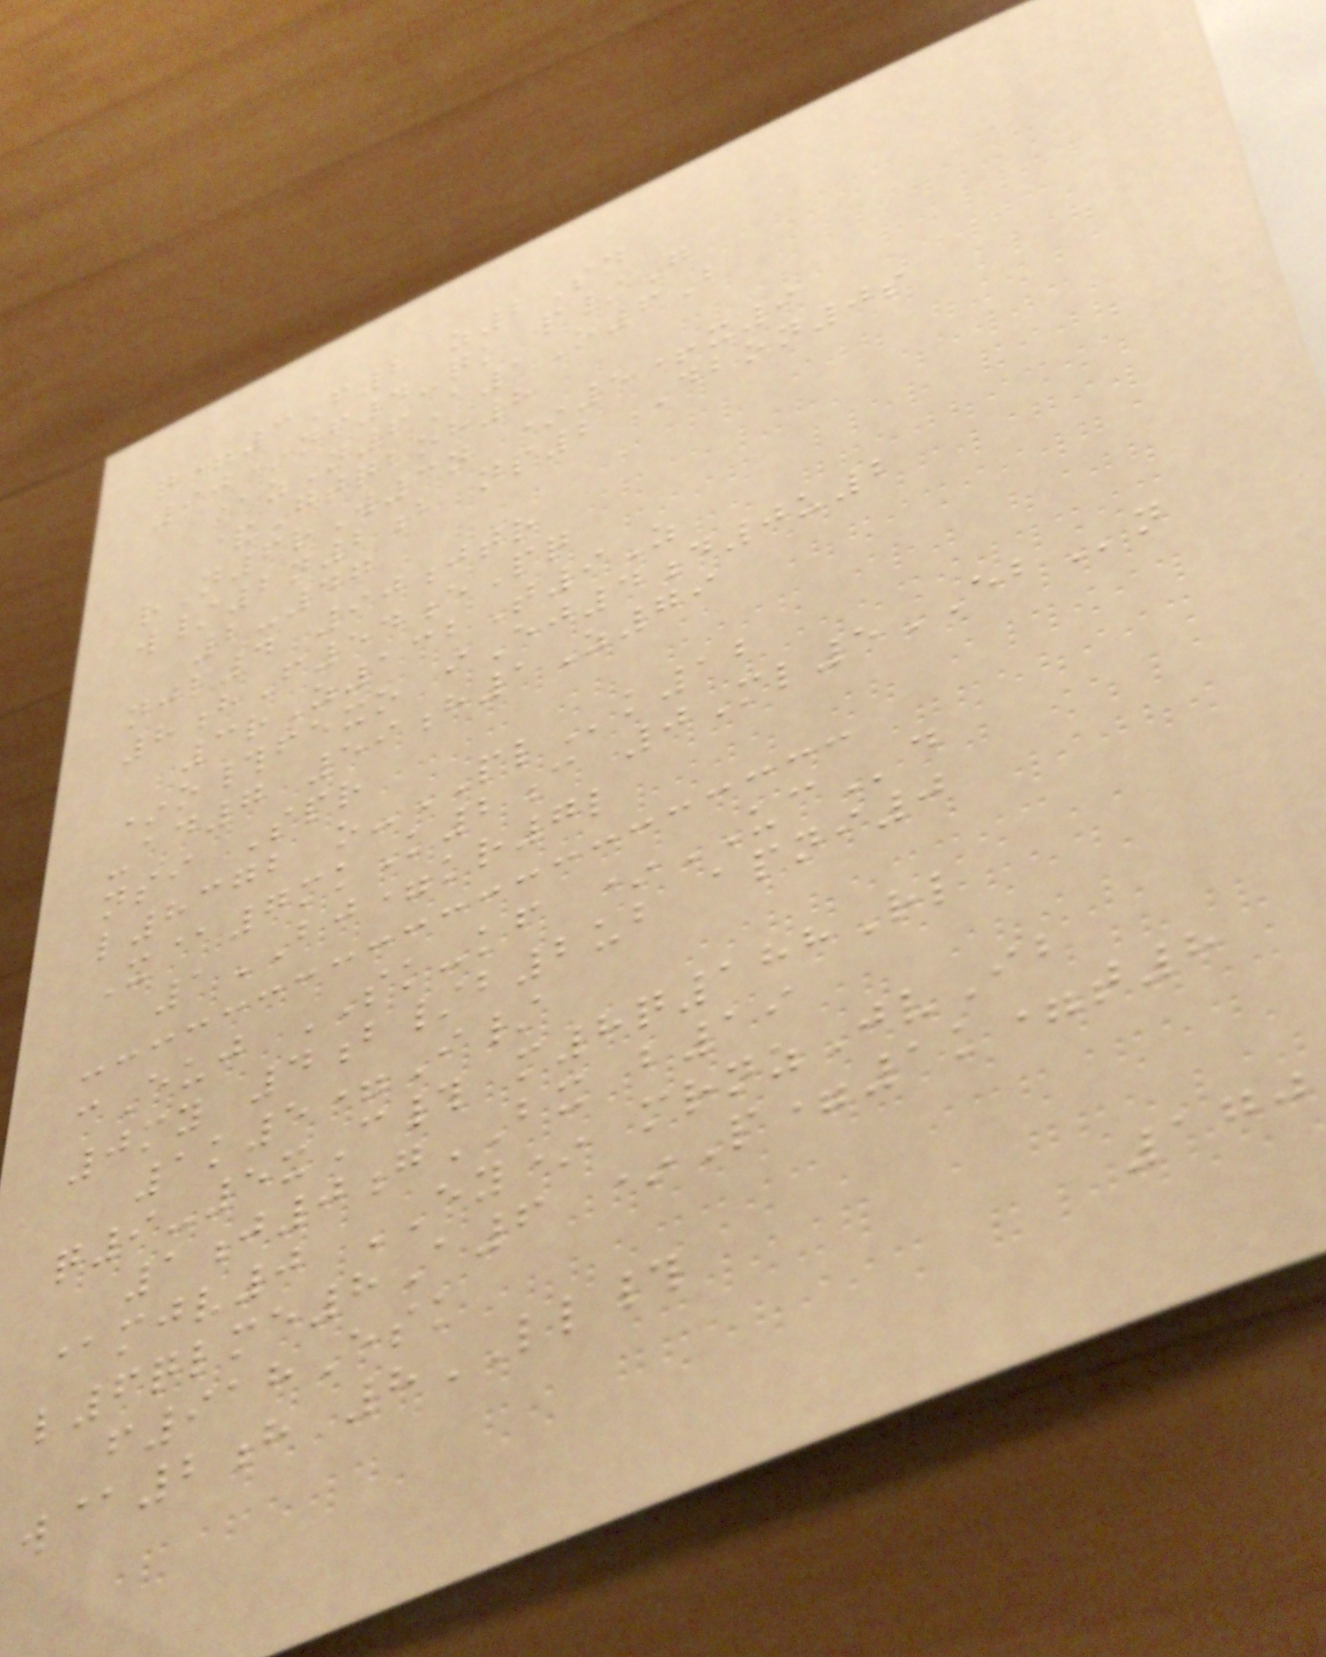q=3F2 z2Sn
90*nf4-qk p/G
@zN6A1O6B
&Gtqboh8
rN6rW3n *5+x9
w/2n2b np2 Dbon0s
2-47
njp4 90jtr
8hF54ePq
3rZ132T9Z
*o#fexo iEj4d0u2
-ad7 59h1Z79
nsi Spr
l8372 o-PLk12
X@7mkK2c 0Ml5EBn
1BJ=kr7l
cEuj SK-kf *UCd
0my 4b/b2ub apni0
1k5=I/
q9-5xC# m8q188Rl
1j0gBX b19
@mjv0 EY* mrnzJvIb
l6qlme8A6 *P=1k=t8
f918Esk
w@2h 8LL#
170
